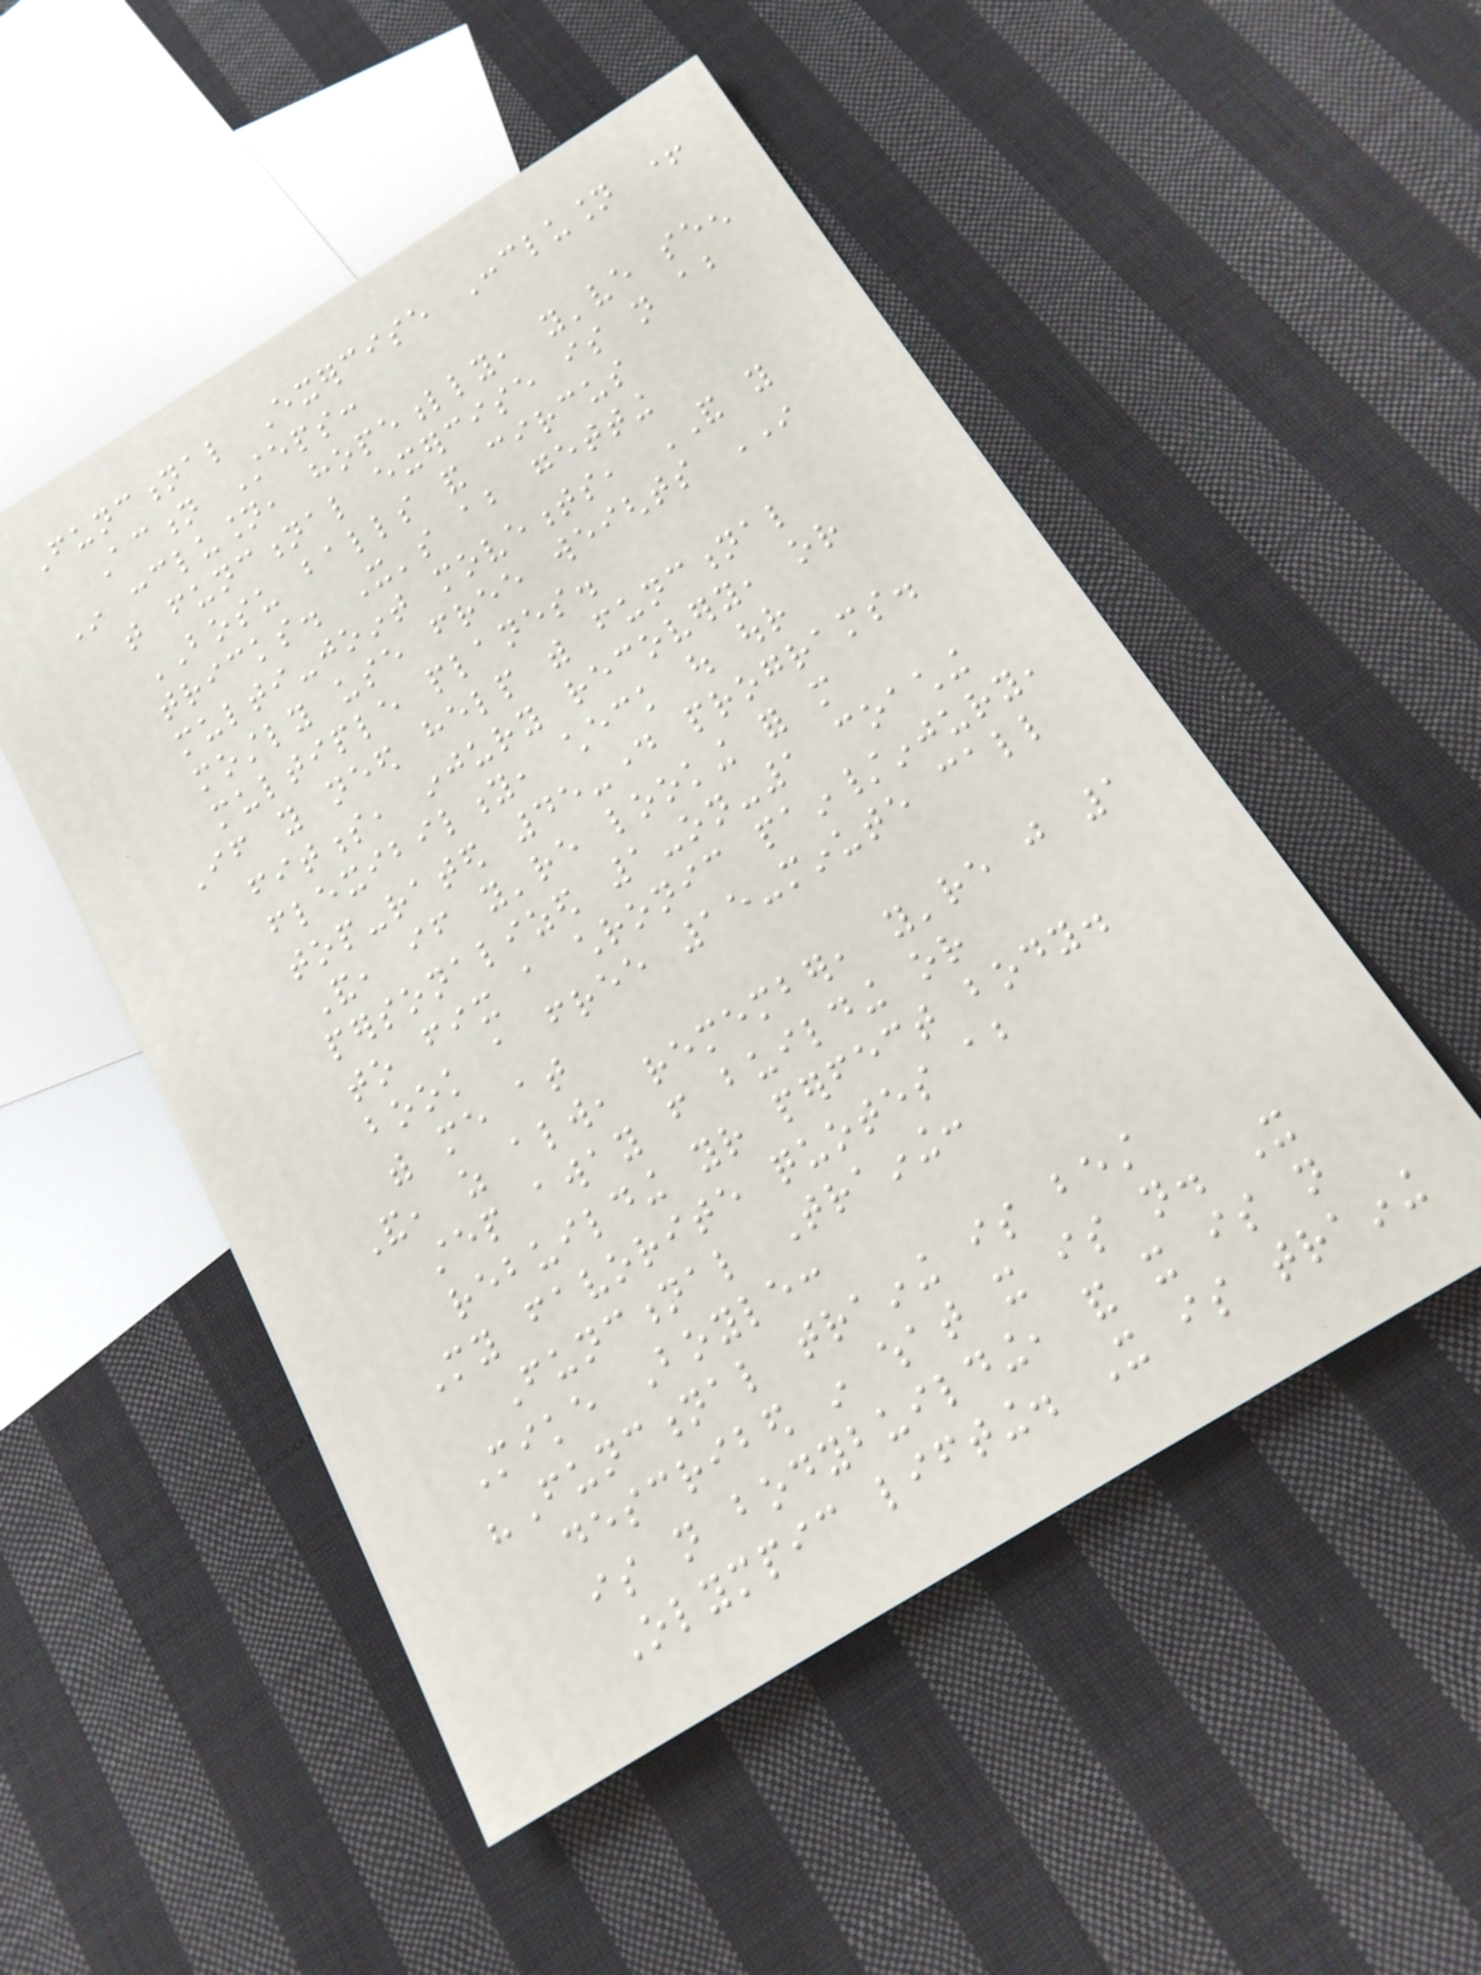Functional Exercise Conclusion +
Action Steps:
In conclusion, hopefully, you've seen
that functional exercise is not about
BOSU balls and circus
tricks. It's about getting
multi-joint movements, AND you
mostly use free weights IN
multiple planes.
If you need help with functional
fitness, injury recovery, or
flexibility, check out our
top-rated 45-day programs.
And, if you're looking for more
personalized 1-on-1 coaching
to fix a chronic pain/injury,
book a free 15-minute call
with me at
And, as always, remember, you're just 1
step away from building or
rebuilding your perfect body.
My favorite quotes about
Functional Training:
Mike Boyle:
"Functional training is best
described in what it is not. It
is not bodybuilding, and it is not
Olympic lifting. It is training
